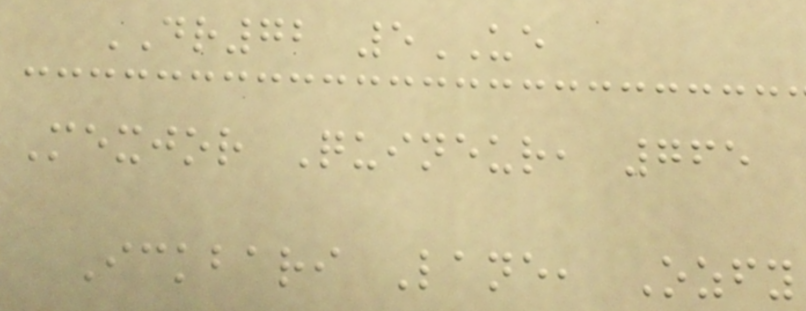DR72 5UE
Mexjor Quineur, 765
Ickbari Lane, Ozfy
